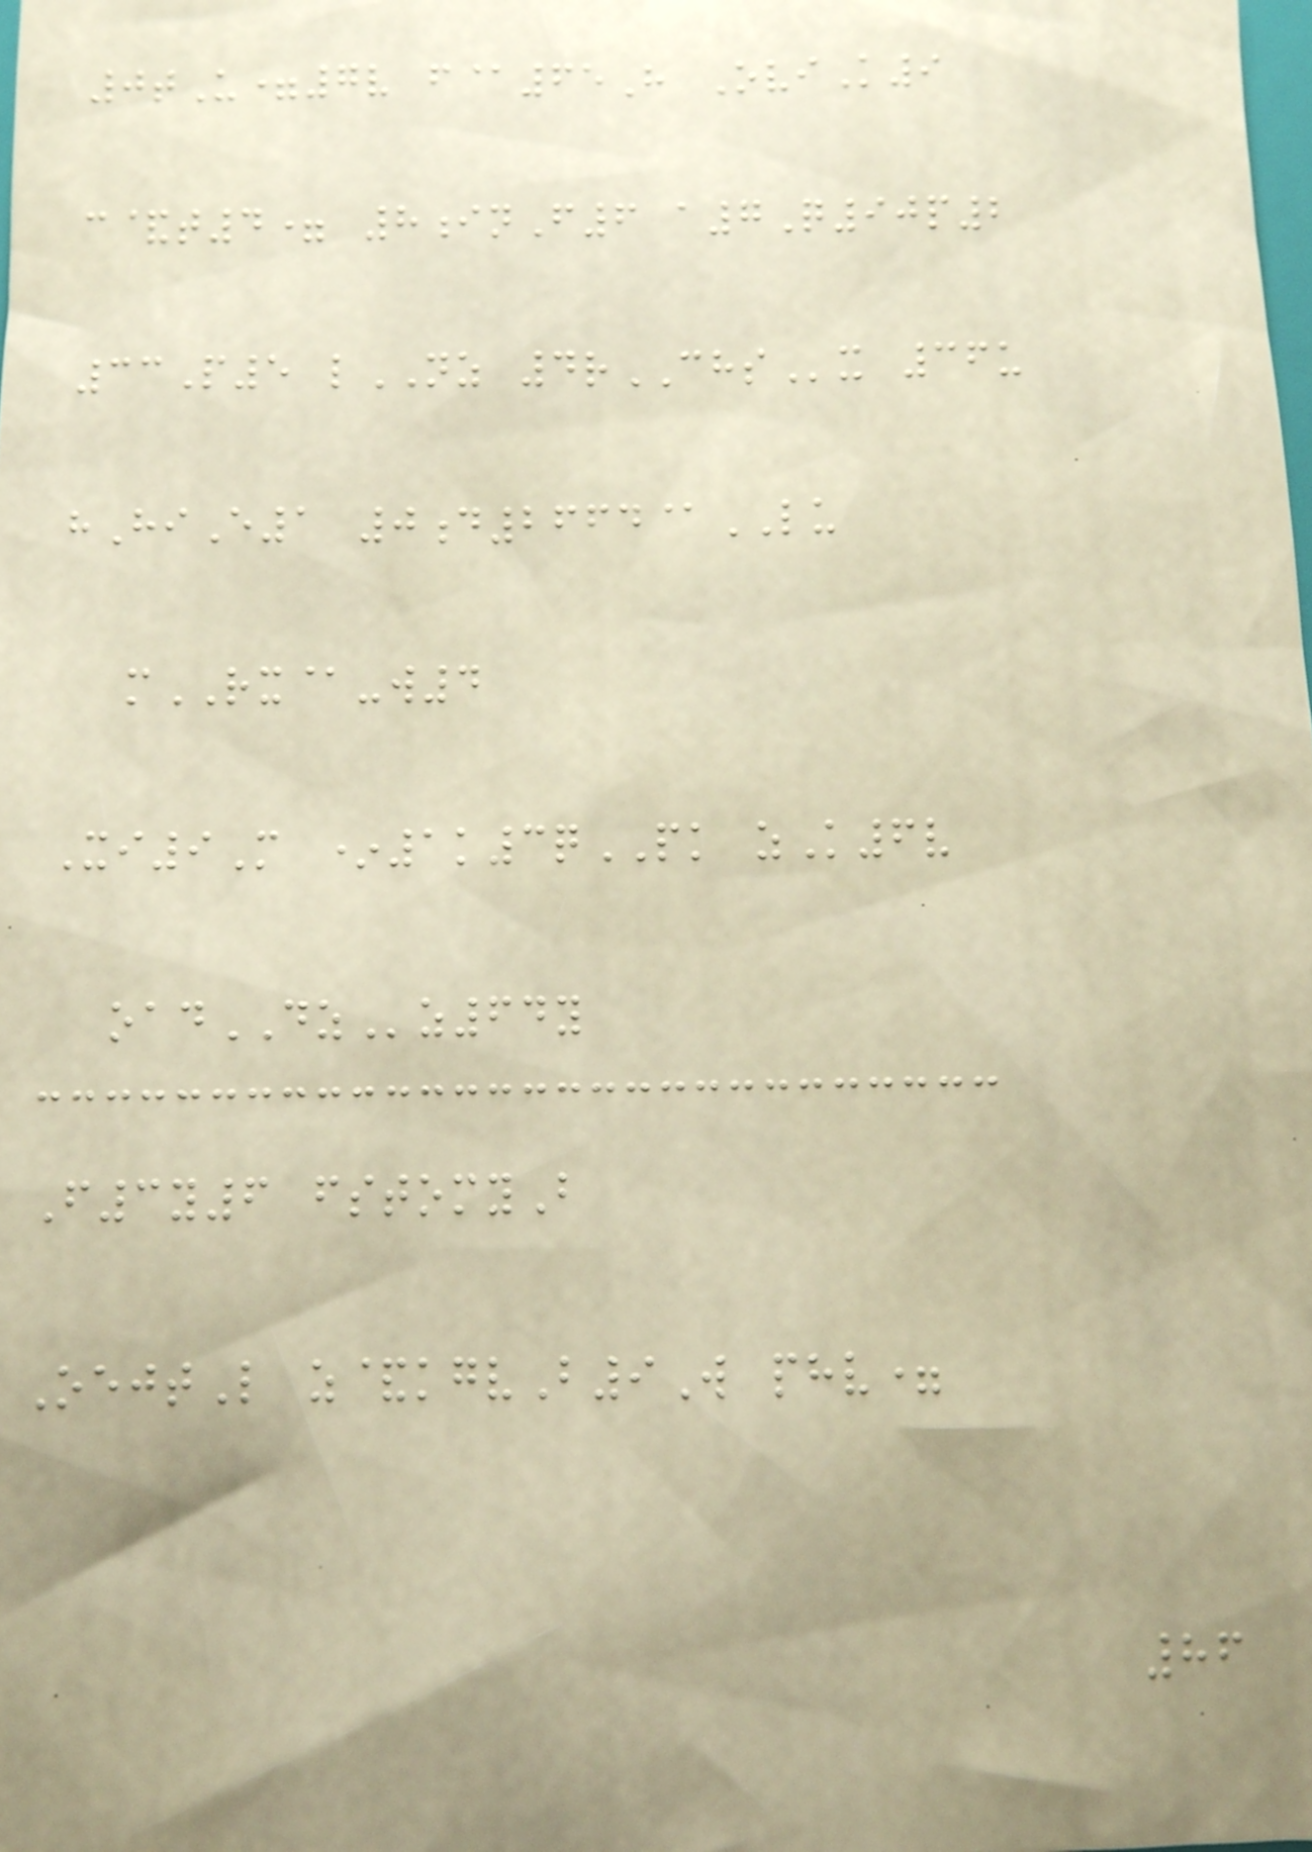0tU=7v f@65H OviK9
c&t4= 8inF6 a7Q90p2
33P5 lNZ 4rCHSx 36u
hHiE1 0d2664@LU
mRX@-w4
Xi9M *1k3qPK zK6v
oadDZz64y
F3y6 fstomyB
OejtL z&kgvB9W phv=
86
